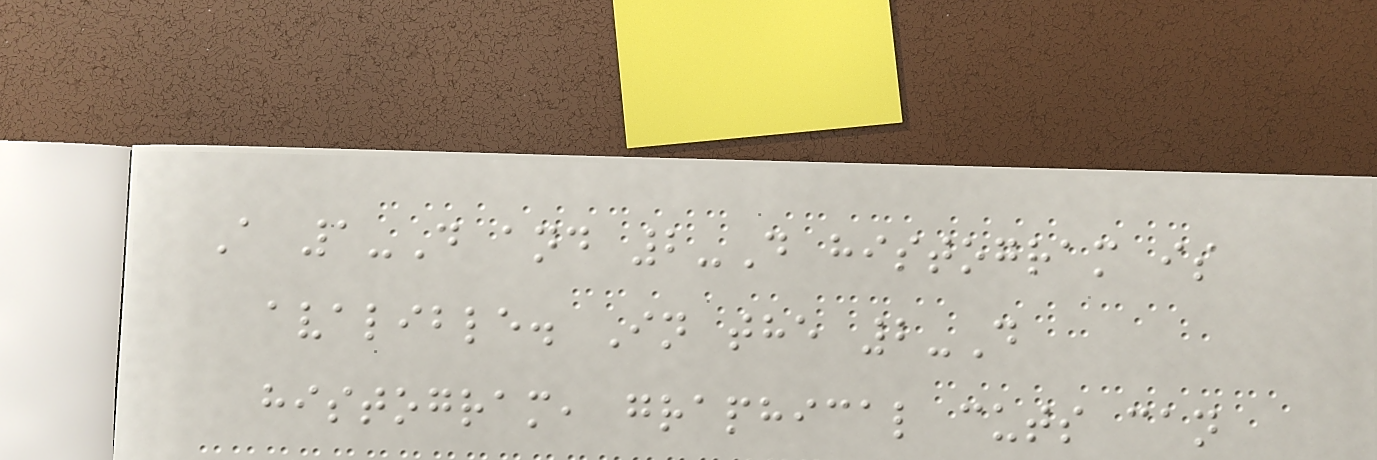A 1-D and 2-D histogram is
avalible. In the 2-D
histogram, graphical cuts can
